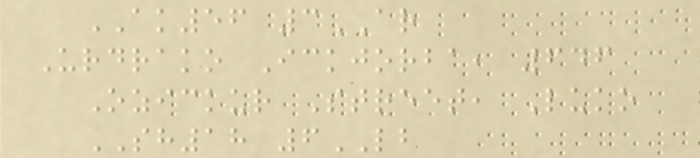AK56 3AR
Urdrako Ickjorba, 646
Ozickur Street, Luko
SH18 6LB
